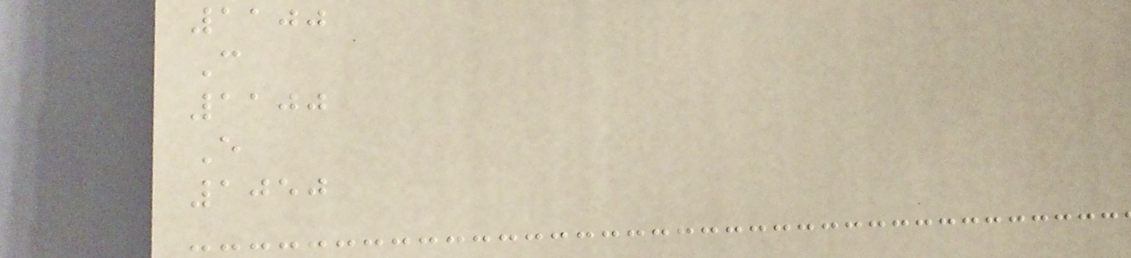1100
C
1100
E
1050
